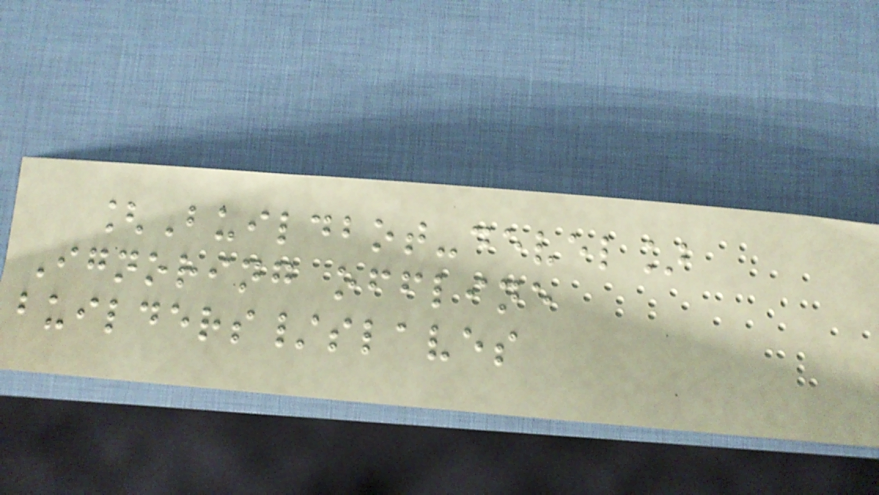[Buildbot-devel]
Ignoring offline
builders/slaves
